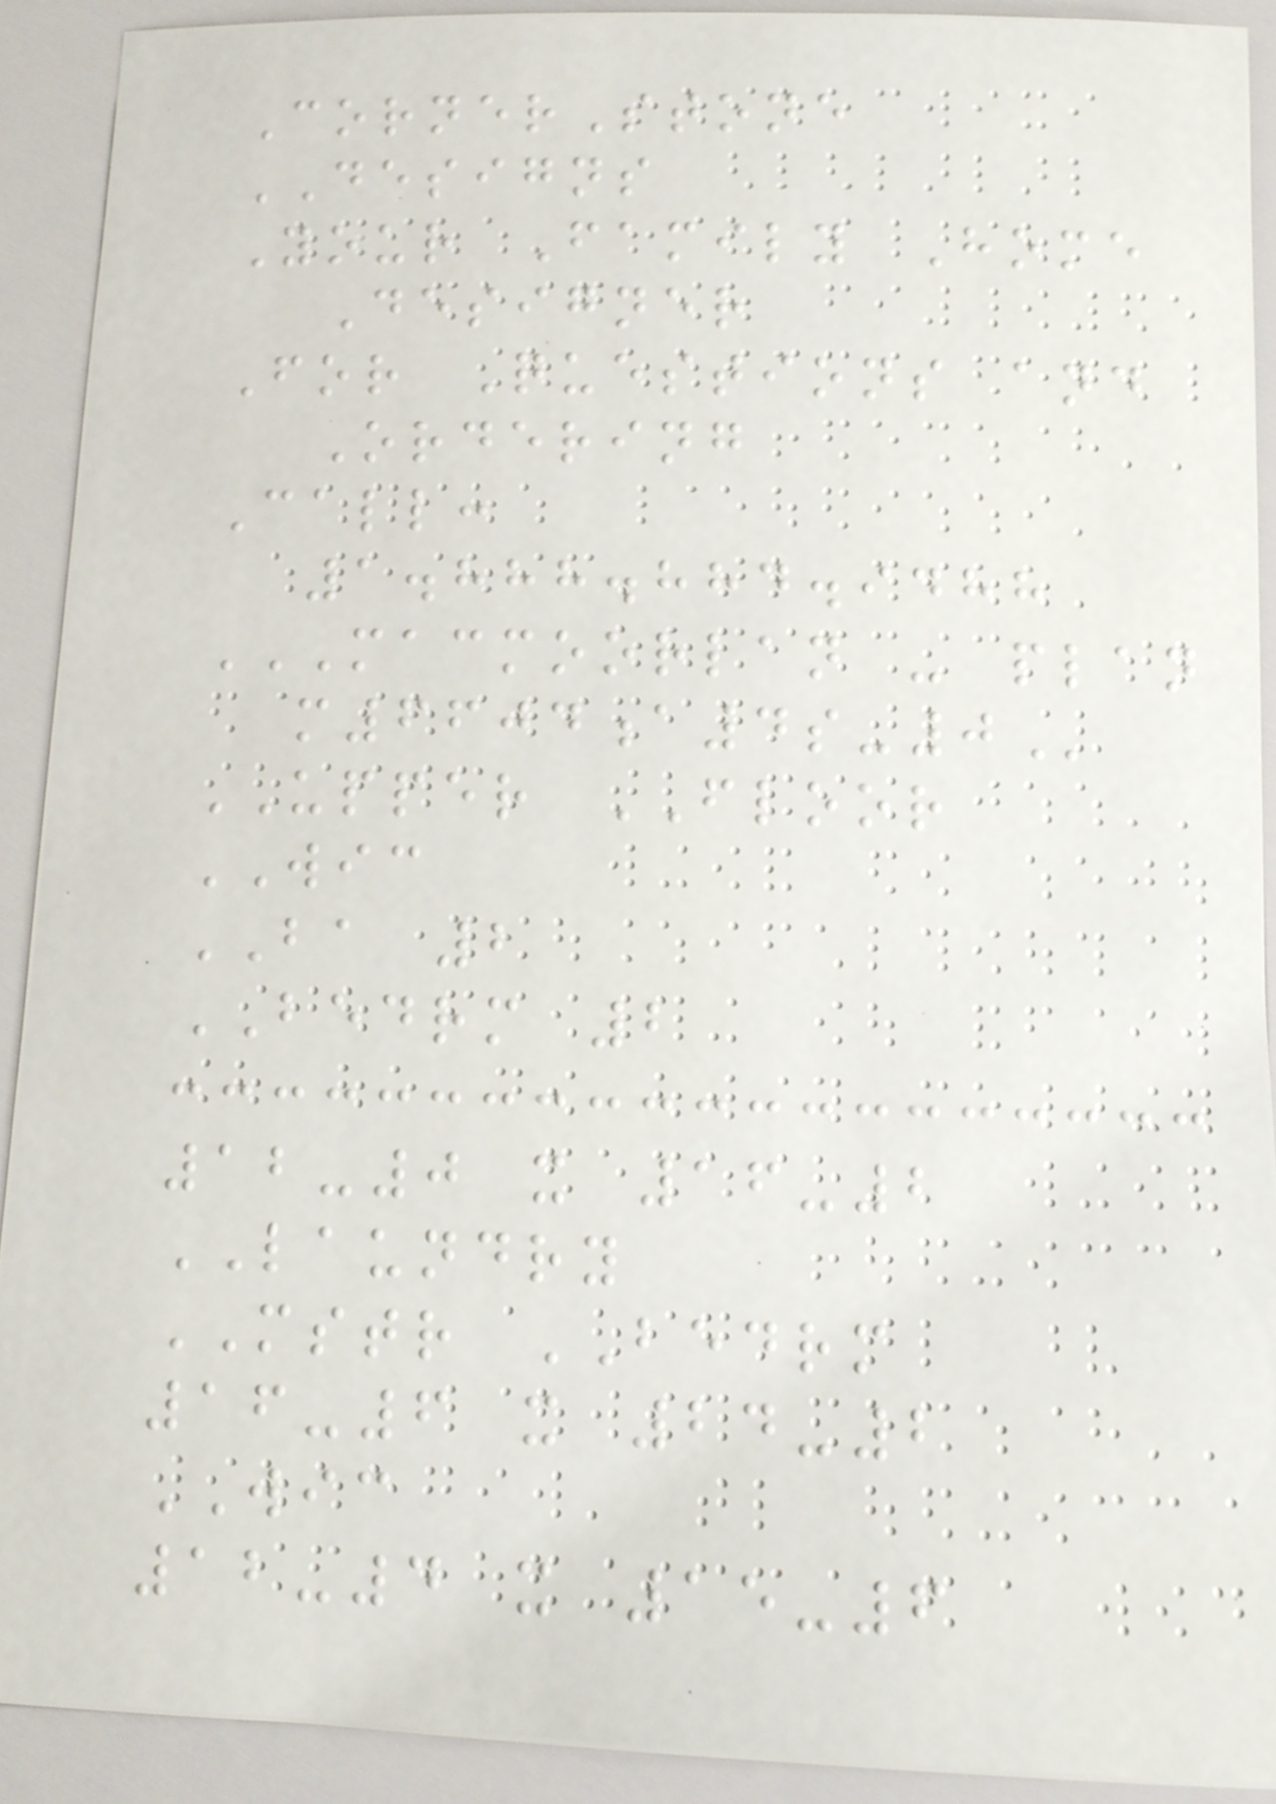CornerStone
DESIGNS
Your Family Home
Designer
For Questions and
Ordering
Call:
1.888.884.9488
MACMOORLAN - PLAN
M6604A4S-0
UPPER FLOOR
WIC
BA 2
BEDRM 2
12-0 x 16-2
LAUNDRY
MSTR BEDRM
16-6 x 24-2
WIC
12-4 x 15-6
